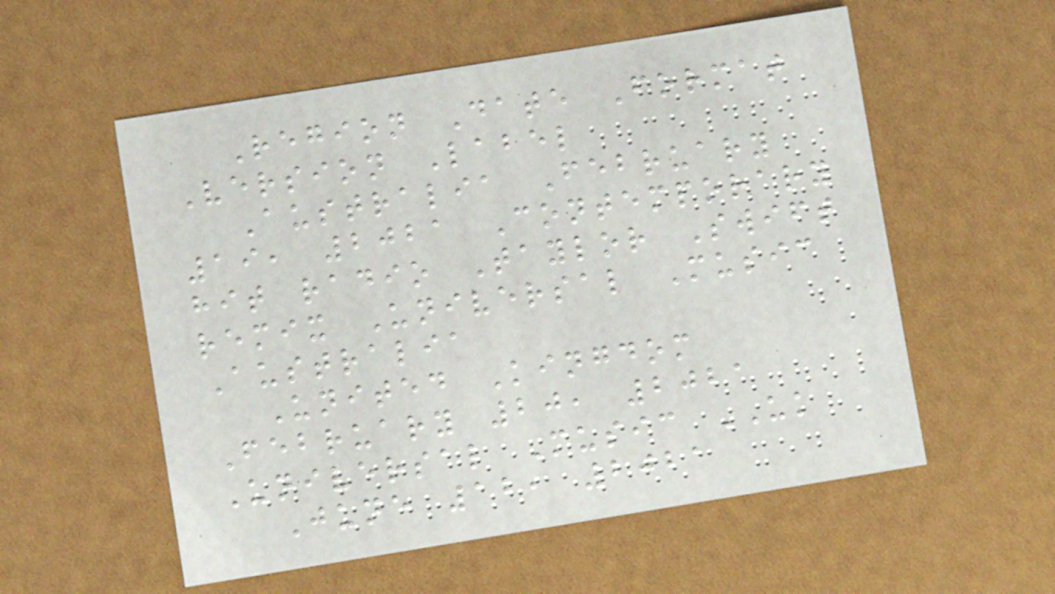Region Date Format
Version Label
Australia February
19, 2021 Contemporary
hit radio Taylor Swift
remix Universal Music
Australia
United Kingdom
February 20, 2021
Universal Music UK
June 12, 2021
